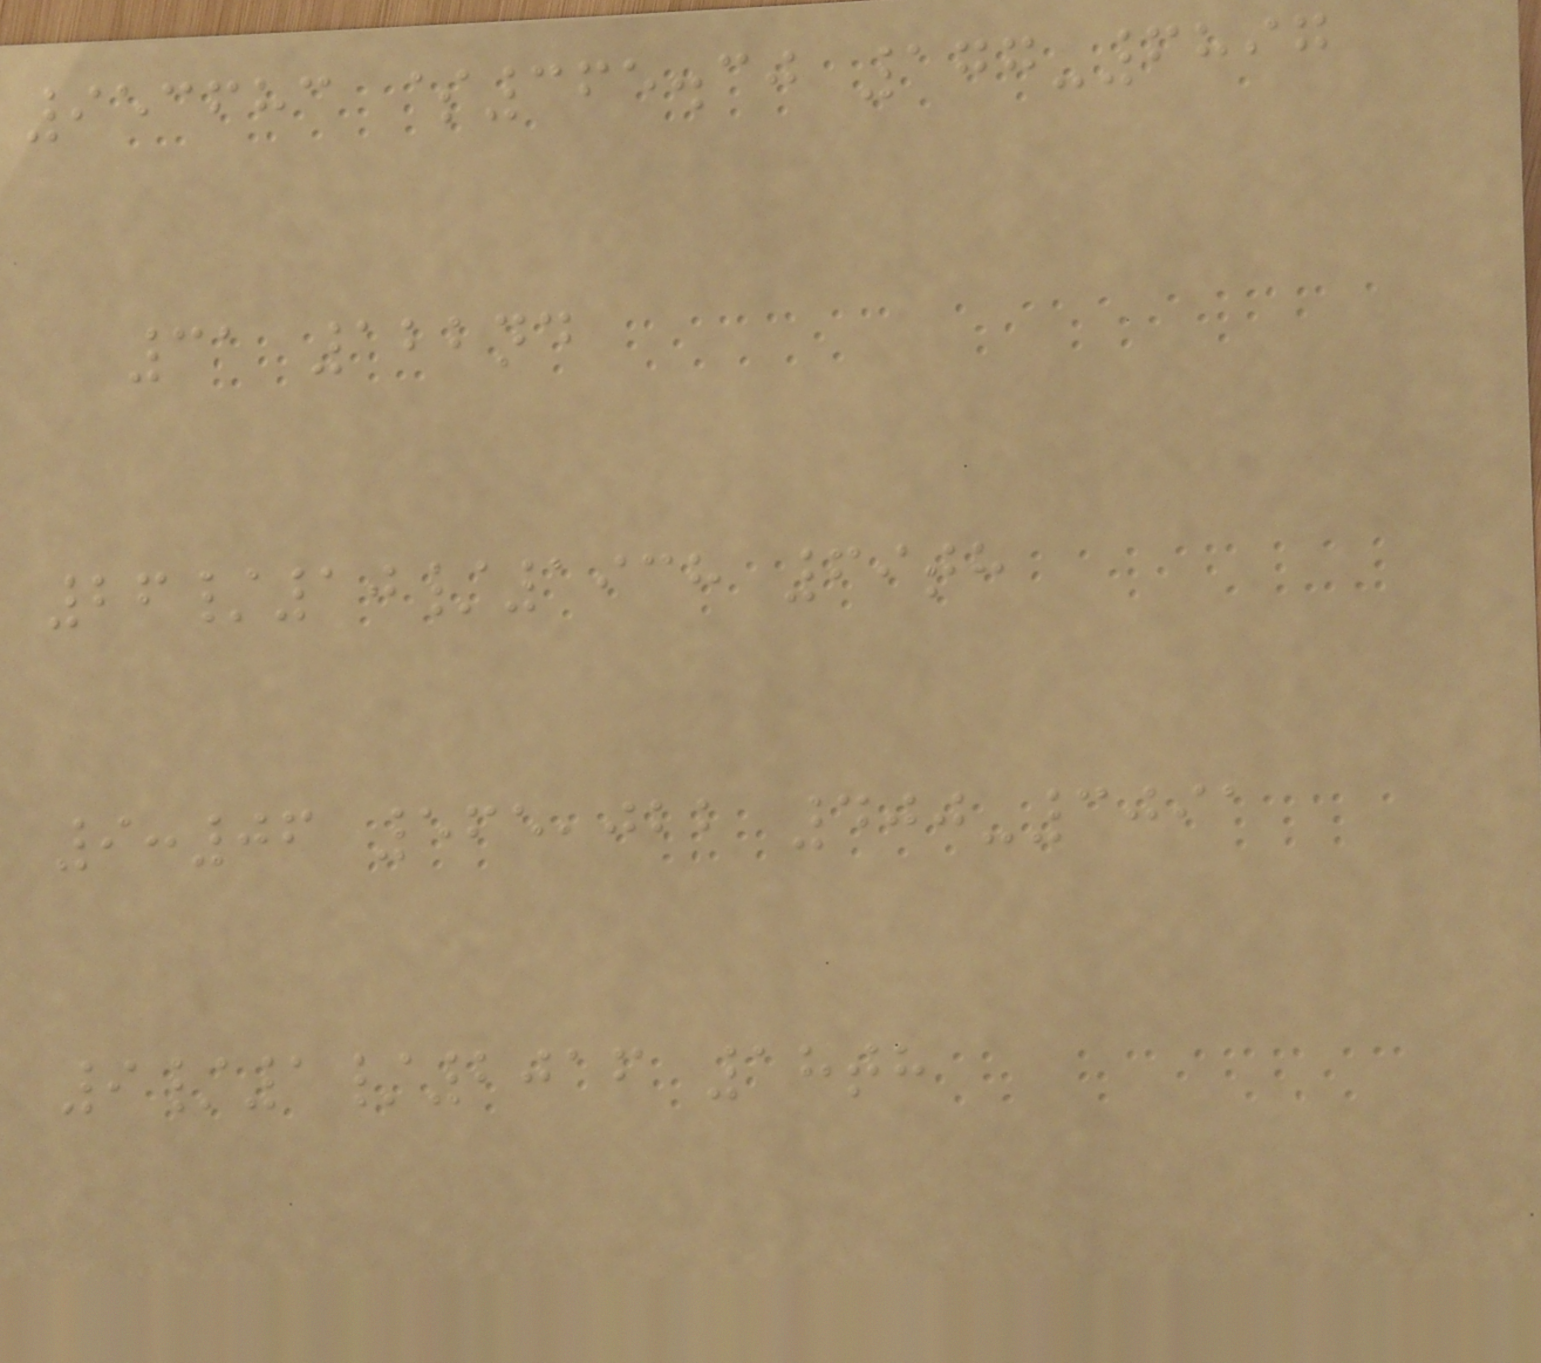953683 $365.30 177-6897
31 122nd
26/10/1938 69th
9:06 565,022 400-3091
9/1/2016 18th
